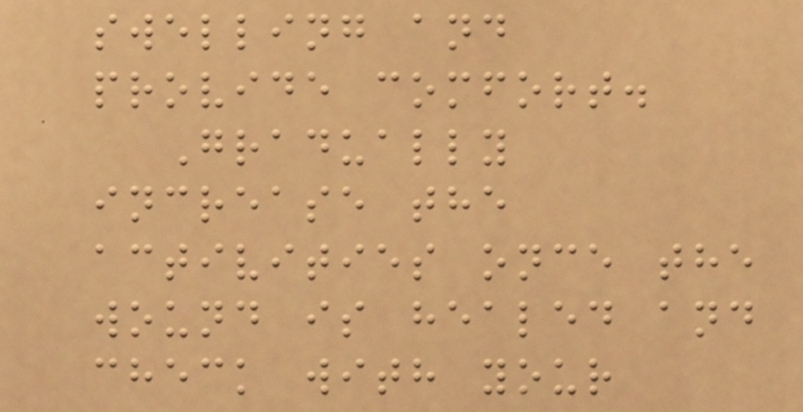swelling and
provide comfort.
Gradually
increase the
activities once the
wound is healed and
check with your
